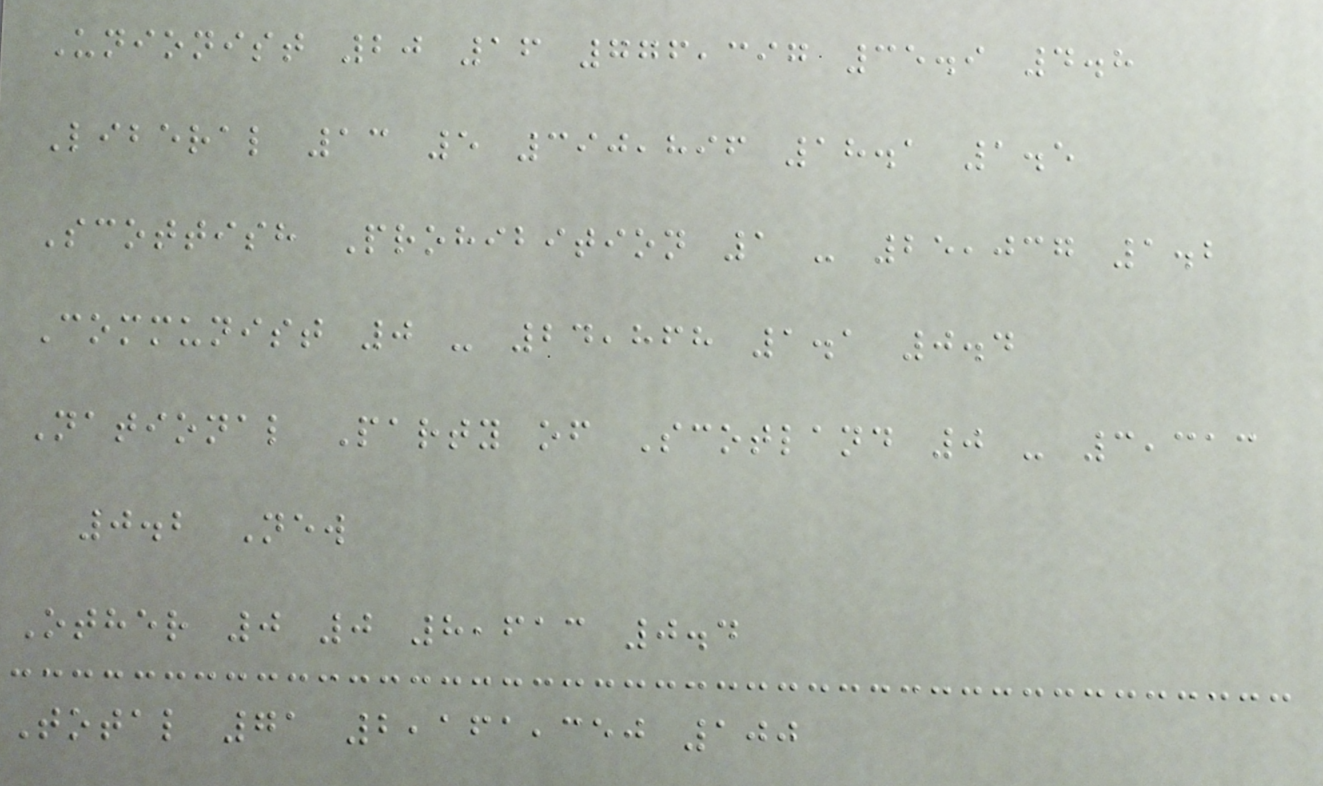Unionist 20 16 776,397 35.9 4.8
Liberal 13 5 390,896 18.1 1.5
Scottish Prohibition 1 - 25,037 1.2
Communist 0 - 24,868 1.1 0.4
National Party of Scotland 0 - 3,313
0.2 New
Other 0 0 8,613 0.4
Total 71 2,161,350 100
